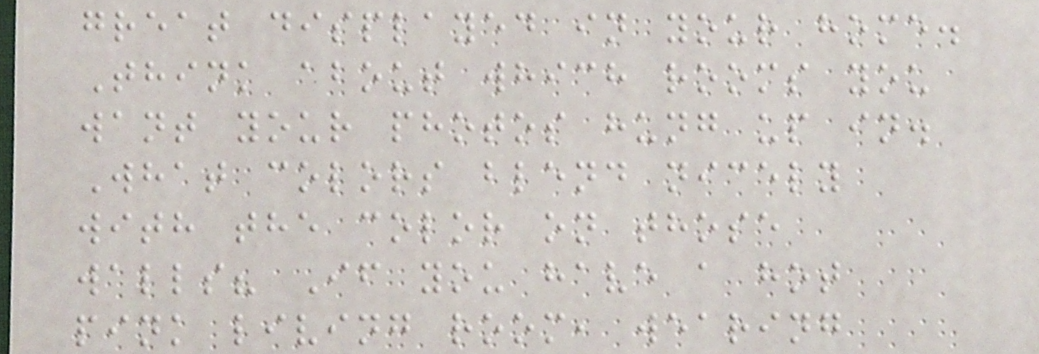great displayed in your home.
Think about which rooms you
want your photos hung up in.
What colors blend nicely
with the color on those
walls? If you have a hot
pink living room, wearing
